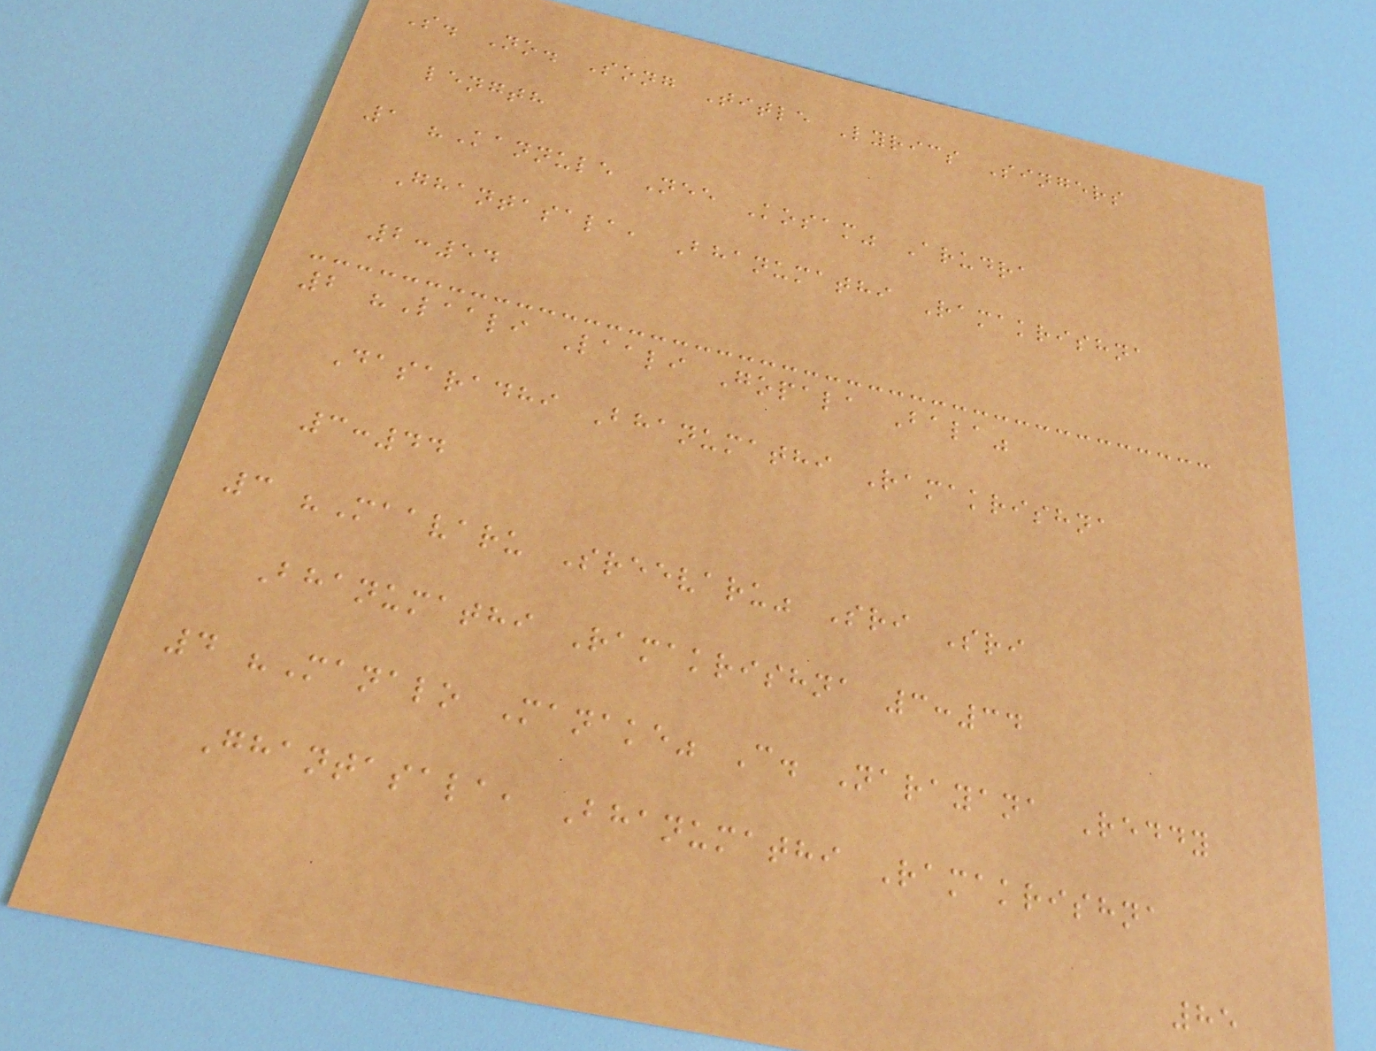S. No. Song Title Lyrics Singers
length
1 "Kannule Nee Kosam" Arudra
Ghantasala, Bhanumathi Ramakrishna
2:54
2 "Laali Laali Gopala Bala"
Dasaradhi Bhanumathi Ramakrishna
3:44
3 "Maavaru Sreevaru" Sri Sri
Bhanumathi Ramakrishna 3:34
4 "Manalo Manake" C. Narayana Reddy
Ghantasala, Bhanumathi Ramakrishna
85
